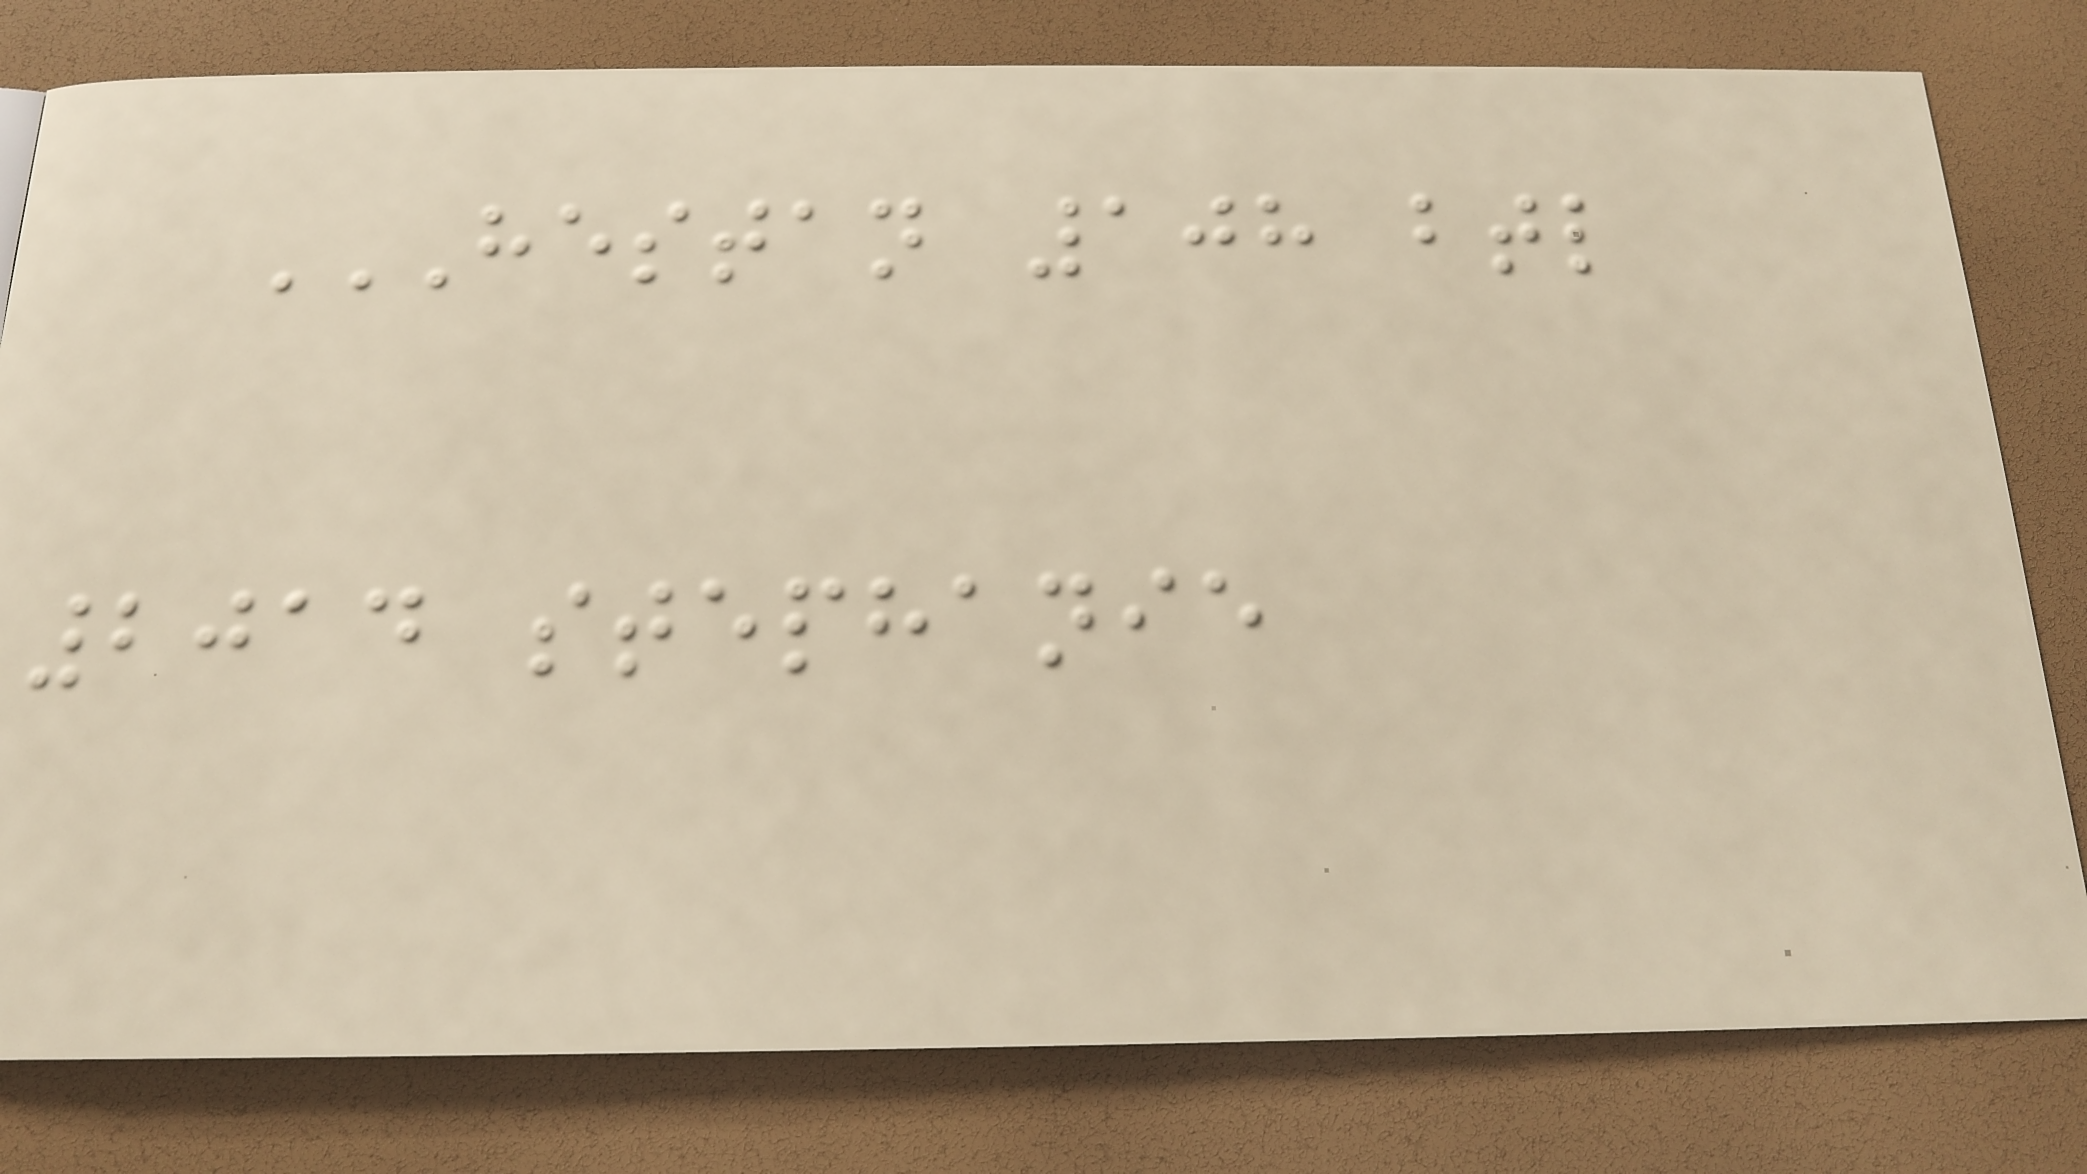HESTAN 108 BTL
2014 STEPHANIE
